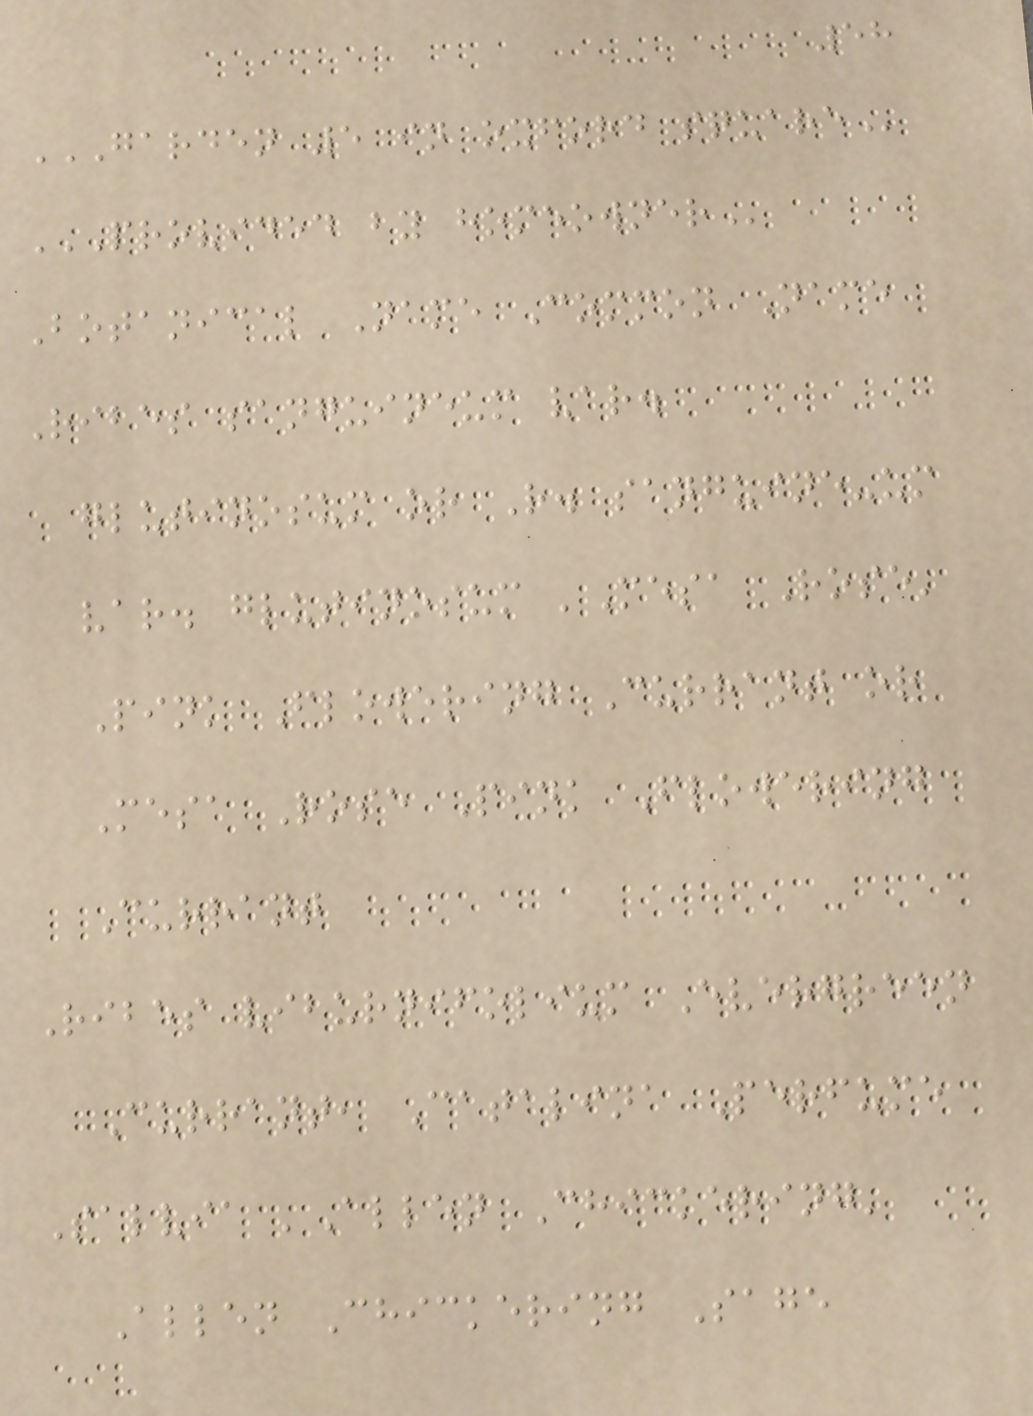58
GARDEN 5 IN OXFORD SQUARE
PROVIDED BY HOMEOWNER
Botanical Name Common Name
Ribes sanguineum var.
glutinosum or R. sanguine-um
var. glutinosum 'Mesa Rose'
Pink Flowering Currant or
Mesa Rose Pink Flowering
Currant
Ribes viburnifolium Evergreen
Currant, Catalina Perfume
Salvia 'Allen Chickering'
Allen Chickering Sage
